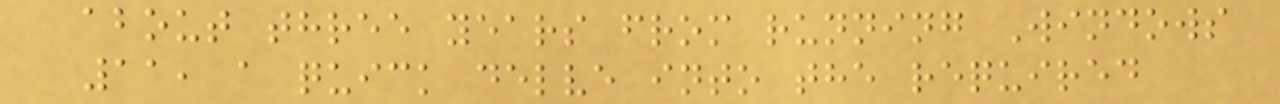about three years from running Windows
11, a quick delve into the required
